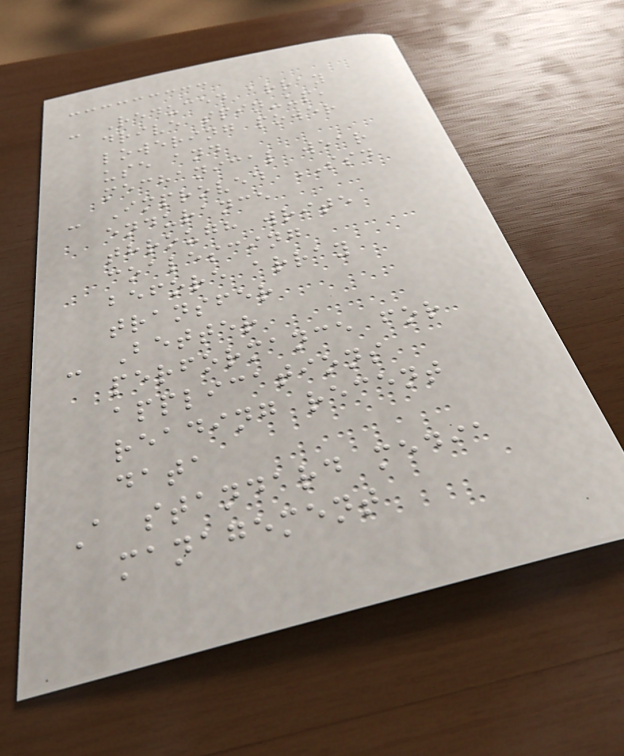- Reduced array
drive spin-up,
lowering power
use and
mechanical wear
- Improved SSD
endurance
through write
coalescing
before array
transfer
- Better
performance for
applications
reading recent
data
A standard media
management
